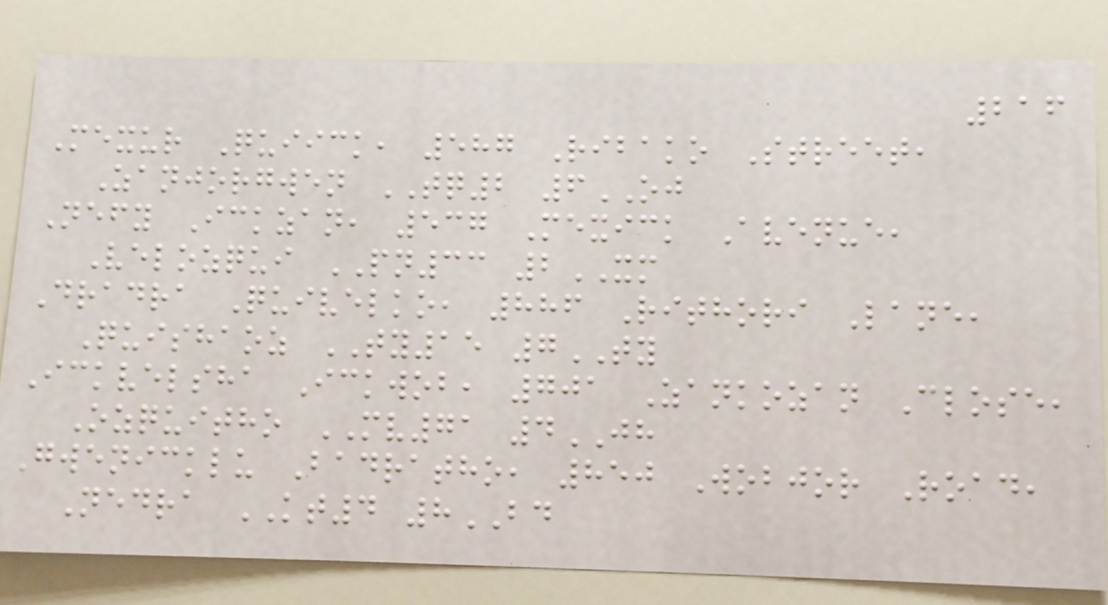216
Mexur Quiick, 587 Ribako Street,
Zanjorgwen TQ2 6OJ
Nefy Ickzan, 537 Mexick Avenue,
Velozqui PN33 2XM
Dradra Quivelko, 886 Rithori Lane,
Quishaoz TY15 7TY
Ickvelsha Ickwob, 701 Zankozan Close,
Ozquitho MV71 4JH
Gwenicklu Badratho, 850 Wobjor Road,
Nedra KT4 8BD
